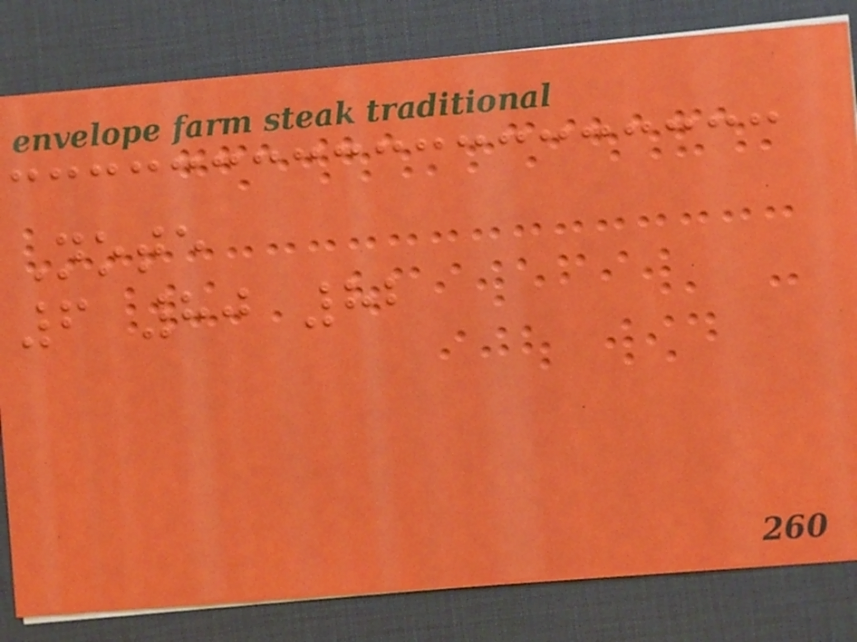Note
6 80 82
